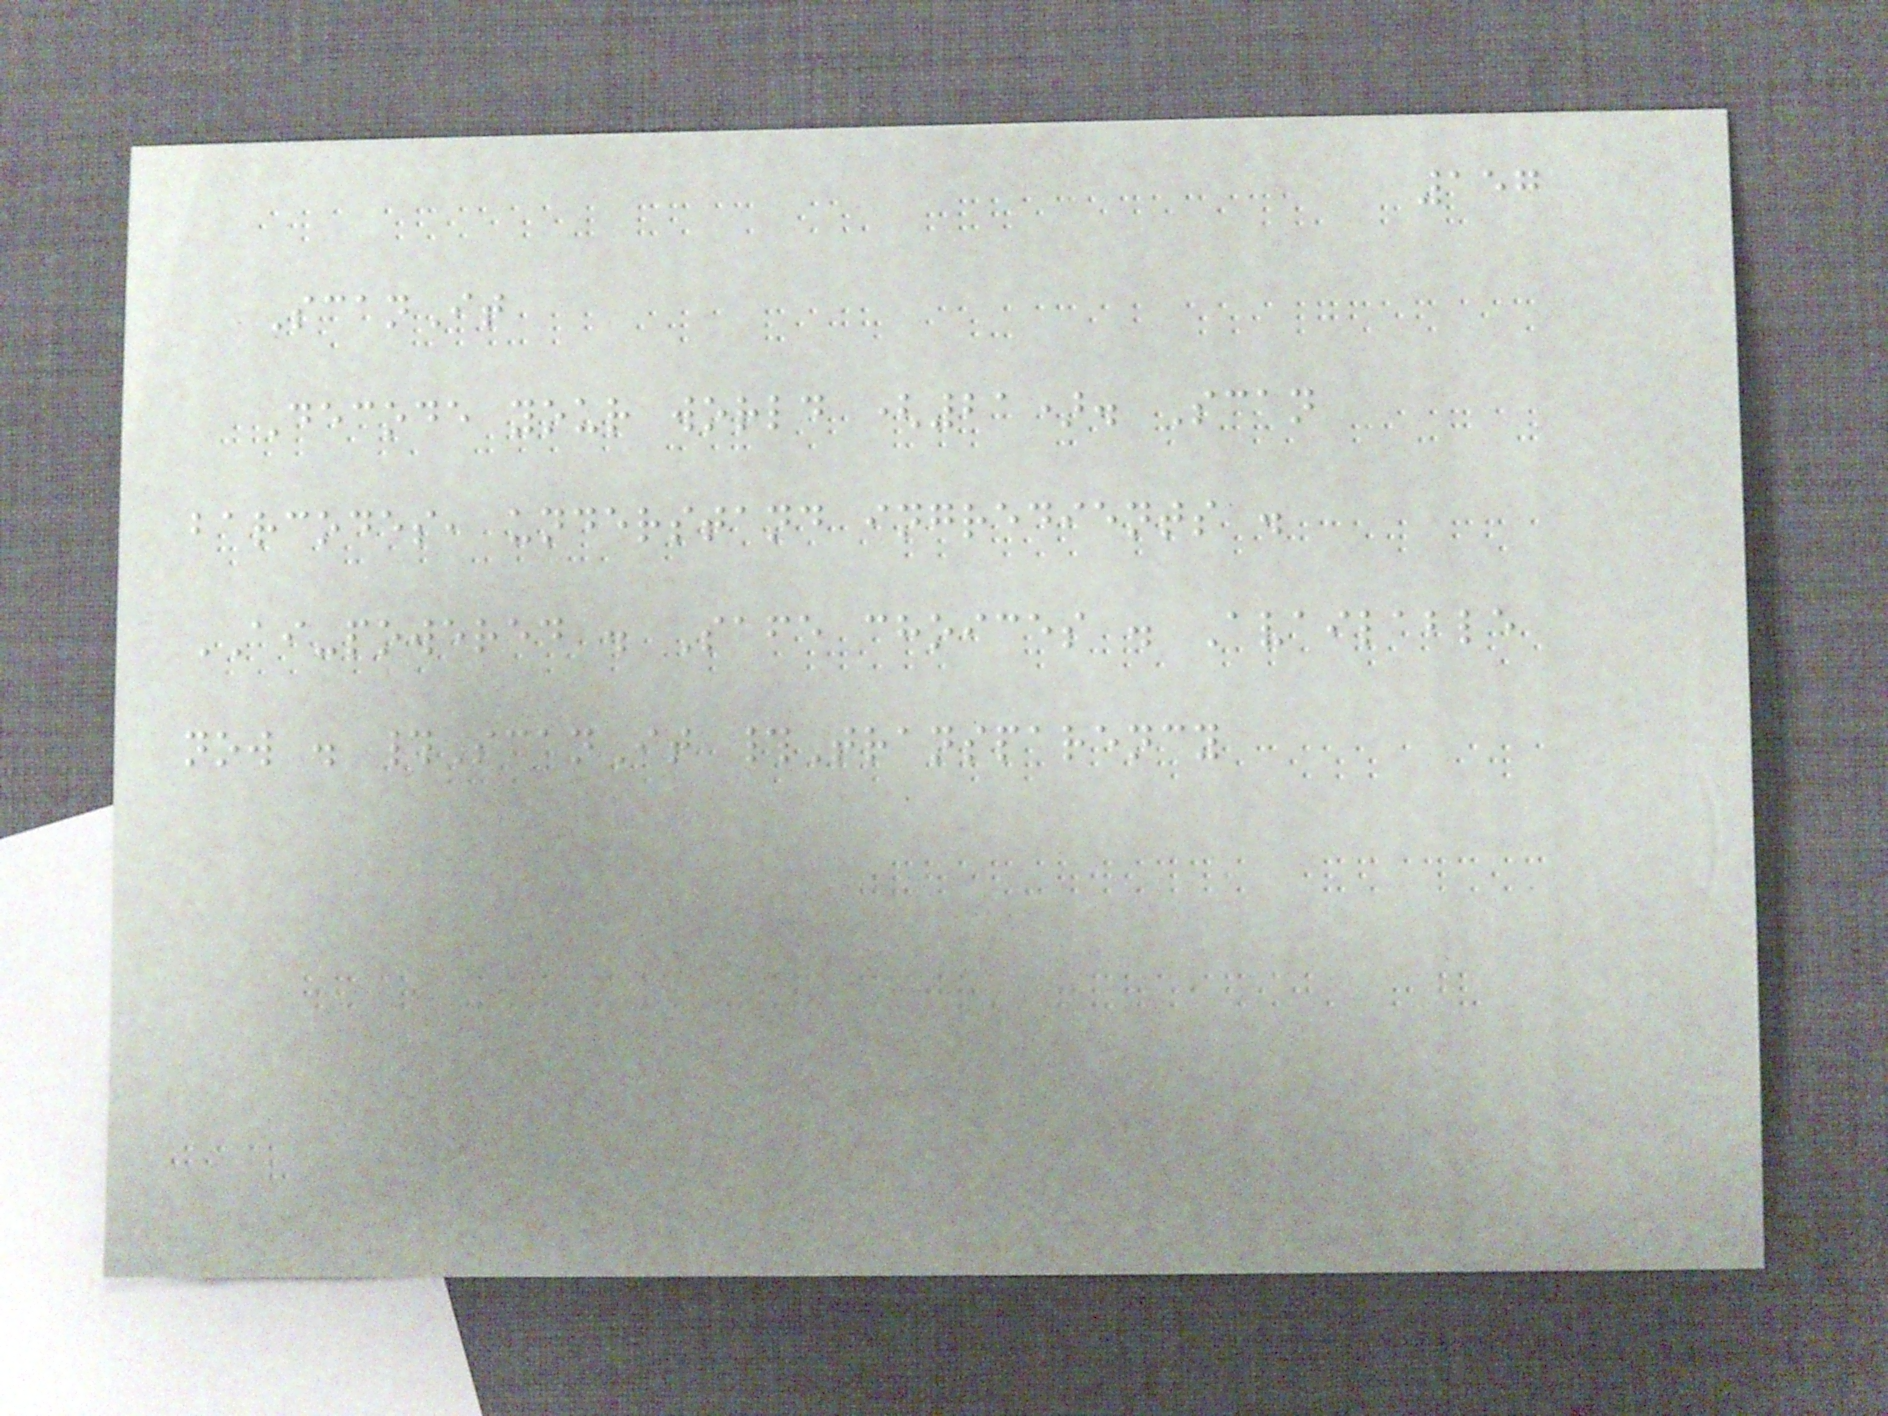157
ScanIt
Decode your world (21). Scan
barcodes, understand ingredients .
AI-powered . Safe choices . Available
now . #ScanIt #Transparency
